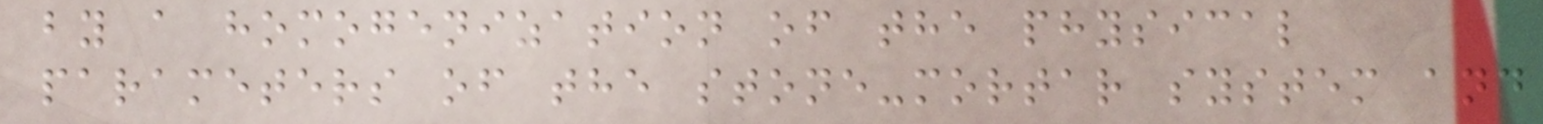by a homogenization of the physical
parameters of the stone-mortar system and
